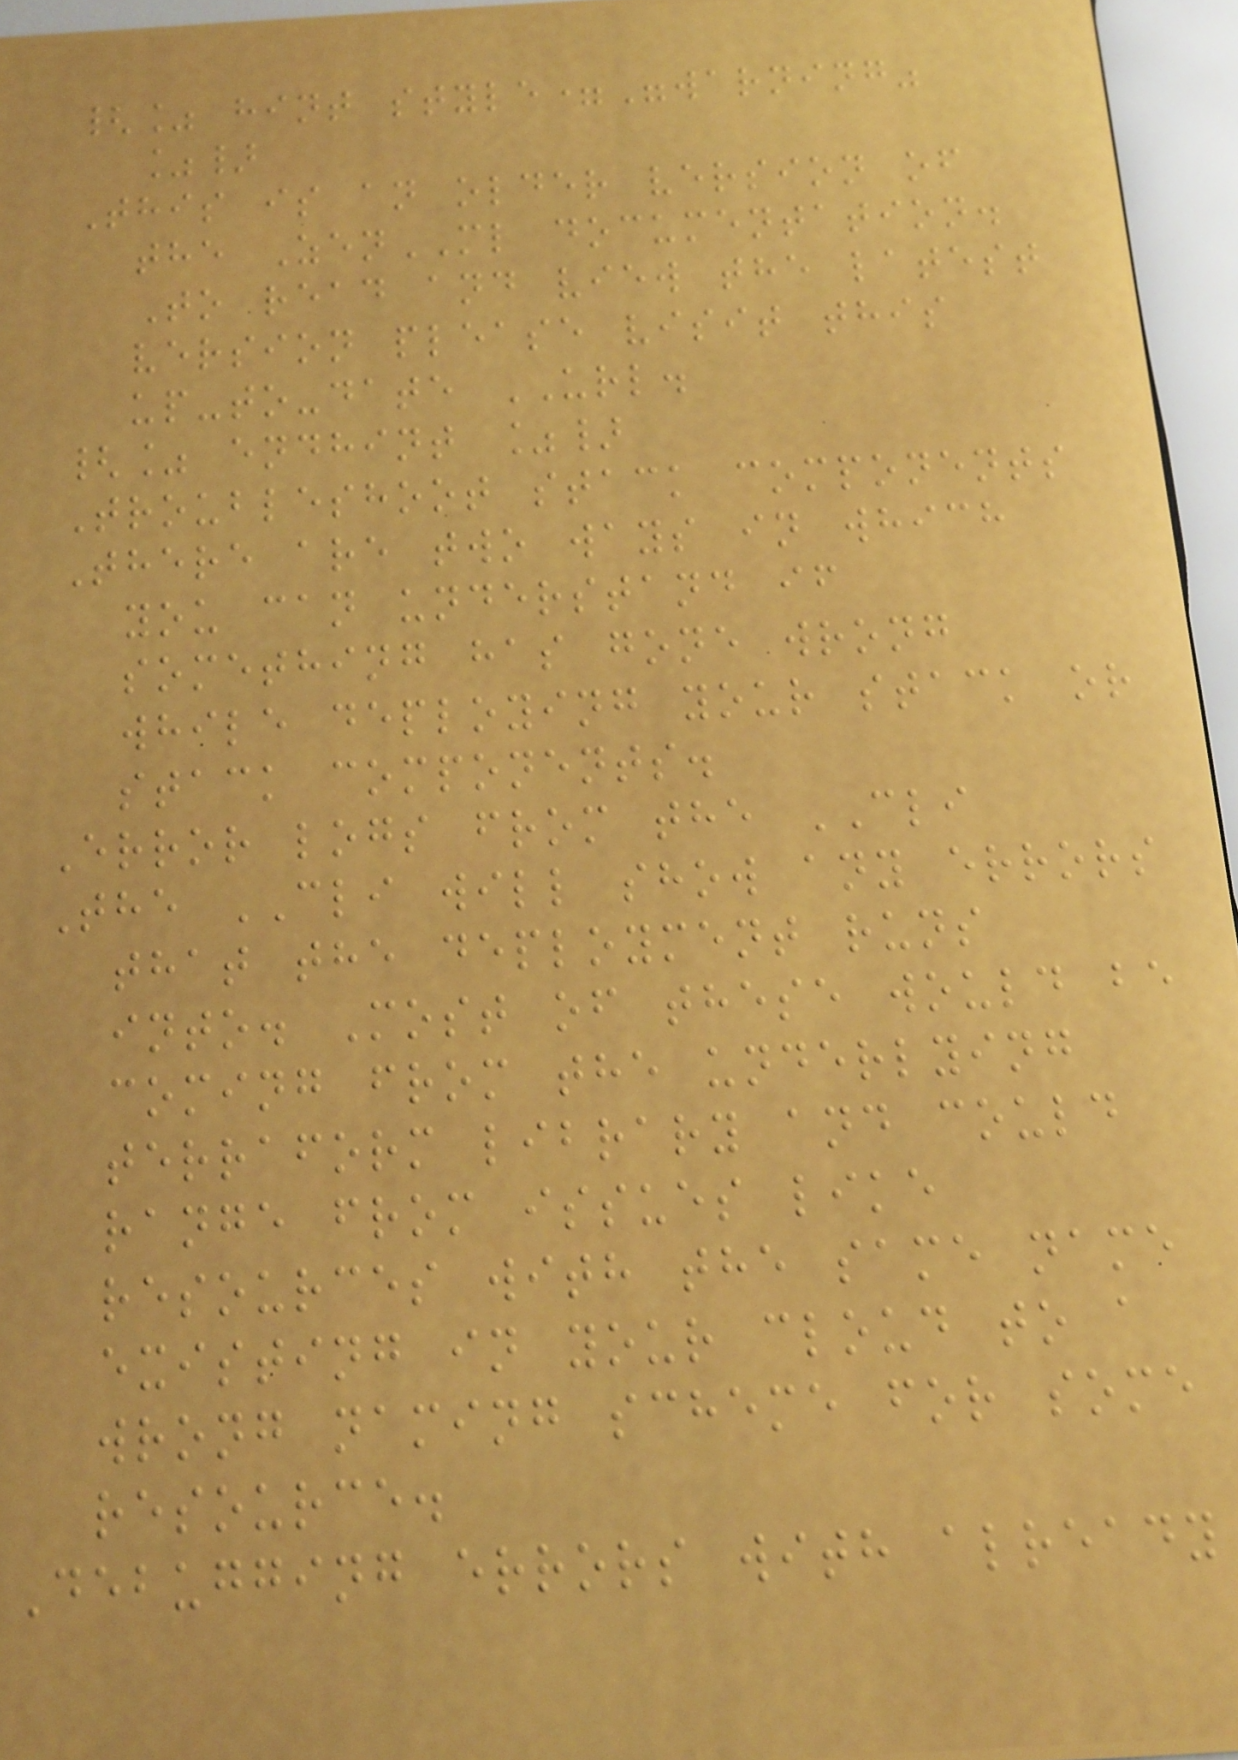{% hint style="warning"
%}
This is an older version of
the ZenML documentation.
To read and view the latest
version please visit this
up-to-date URL.
{% endhint %}
Troubleshoot stack components
There are two ways in which
you can understand if
something has gone wrong
while deploying your stack or
stack components.
Error logs from the CLI
The CLI will show any errors
that the deployment runs
into. Most of these would be
coming from the underlying
terraform library and could
range from issues like
resources with the same name
existing in your cloud to a
wrong naming scheme for some
resource.
Debugging errors with already
